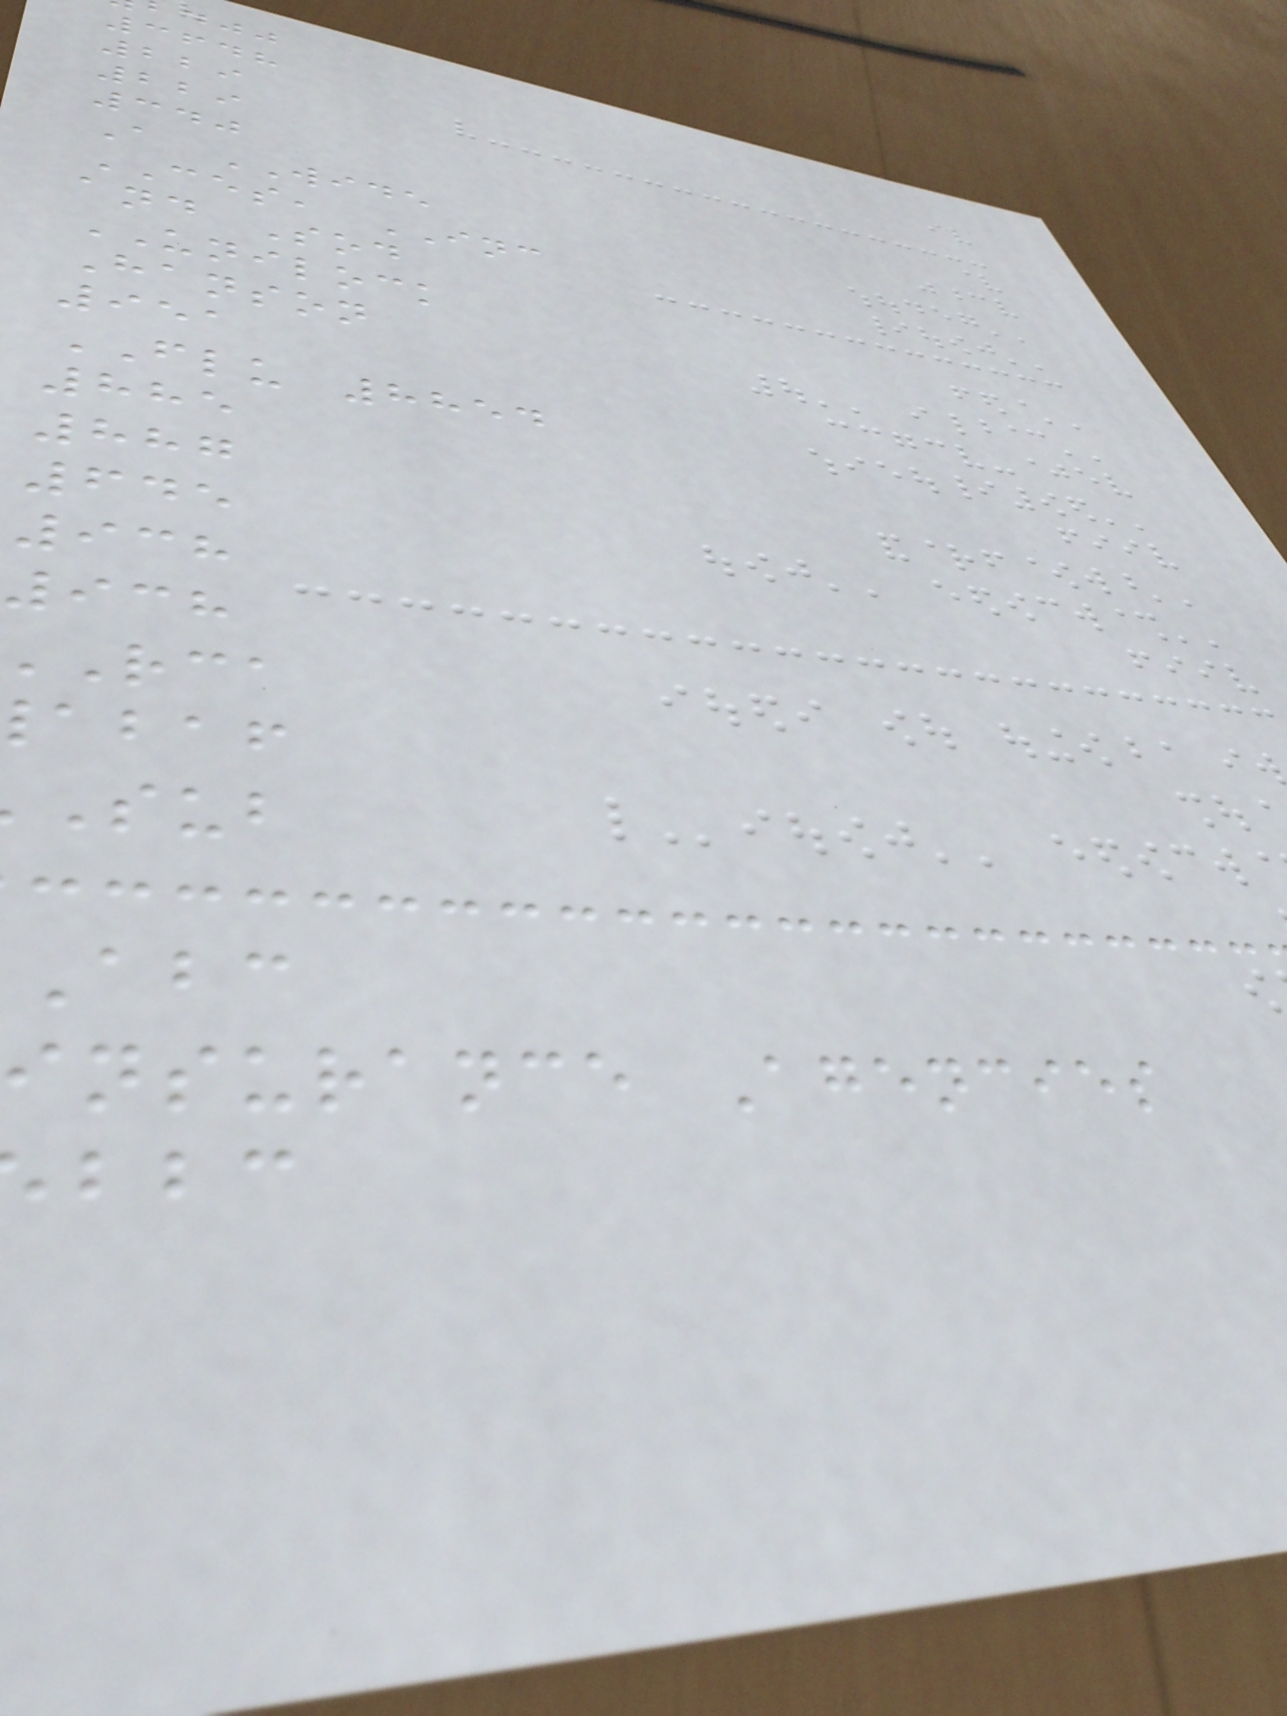3648
229
229
340
A WIDE
CES, INC
and Sod
UNILOCK
Hanson
951
FLU 8854
885
887
645
938
938
abaf
insurance Agencies
